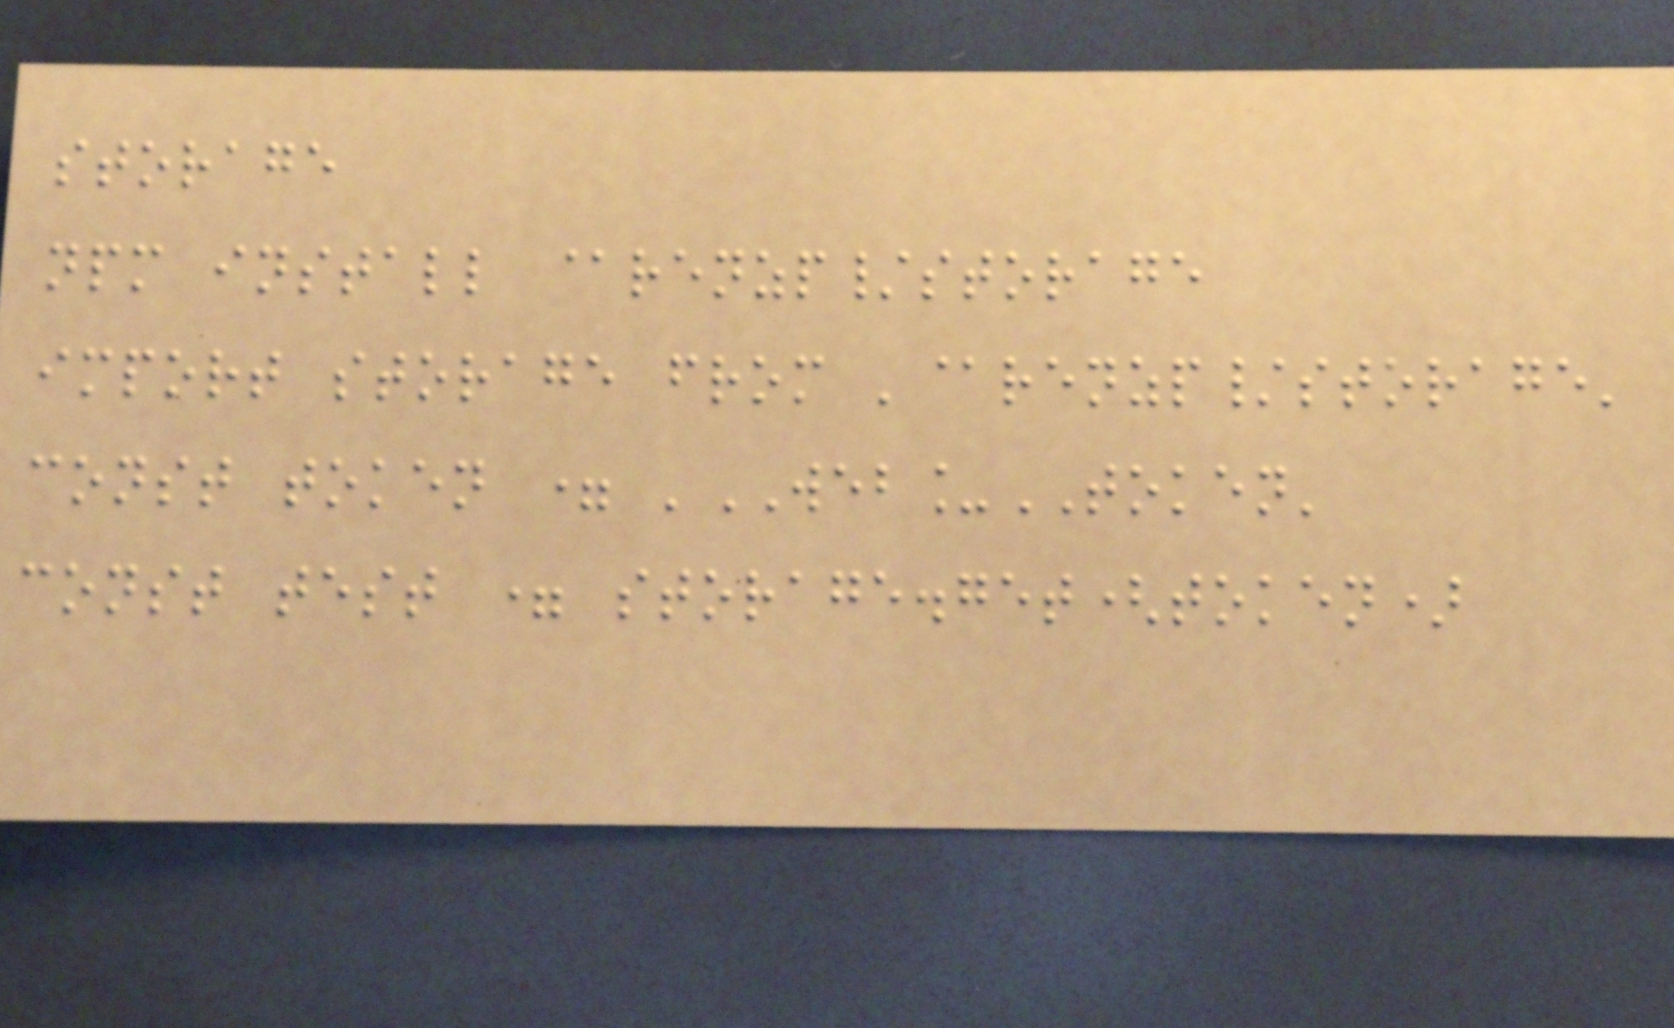storage
npm install @renzp/storage
import storage from '@renzp/storage'
const token = 'WEB_TOKEN'
const test = storage.get(token)
